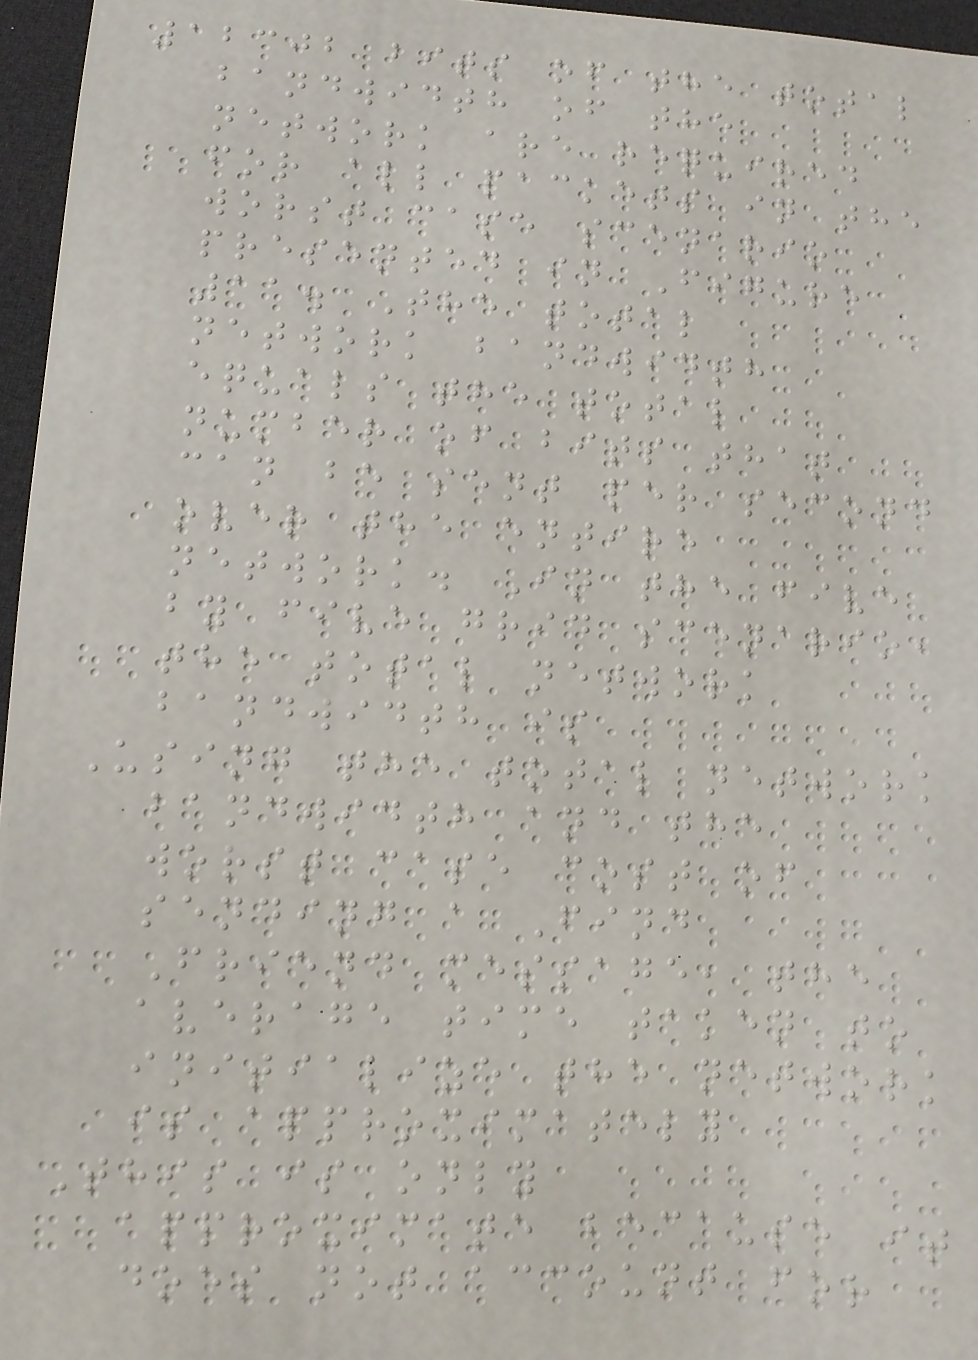12302 bits of the total
bandwidth of the
network are required
for all packets in the
worst case scenario
presented in Figure
11. The total
network bandwidth
equals the total
number of bits that
can be sent per second
over the entire
network. In the five
by five grid scenario,
the total network
bandwidth is
Using the total network
bandwidth and the
worst case cost of
sending a Find
Friend message, the
average time taken to
initialize the network
is approximately
This is only
approximate because it
does not account for
